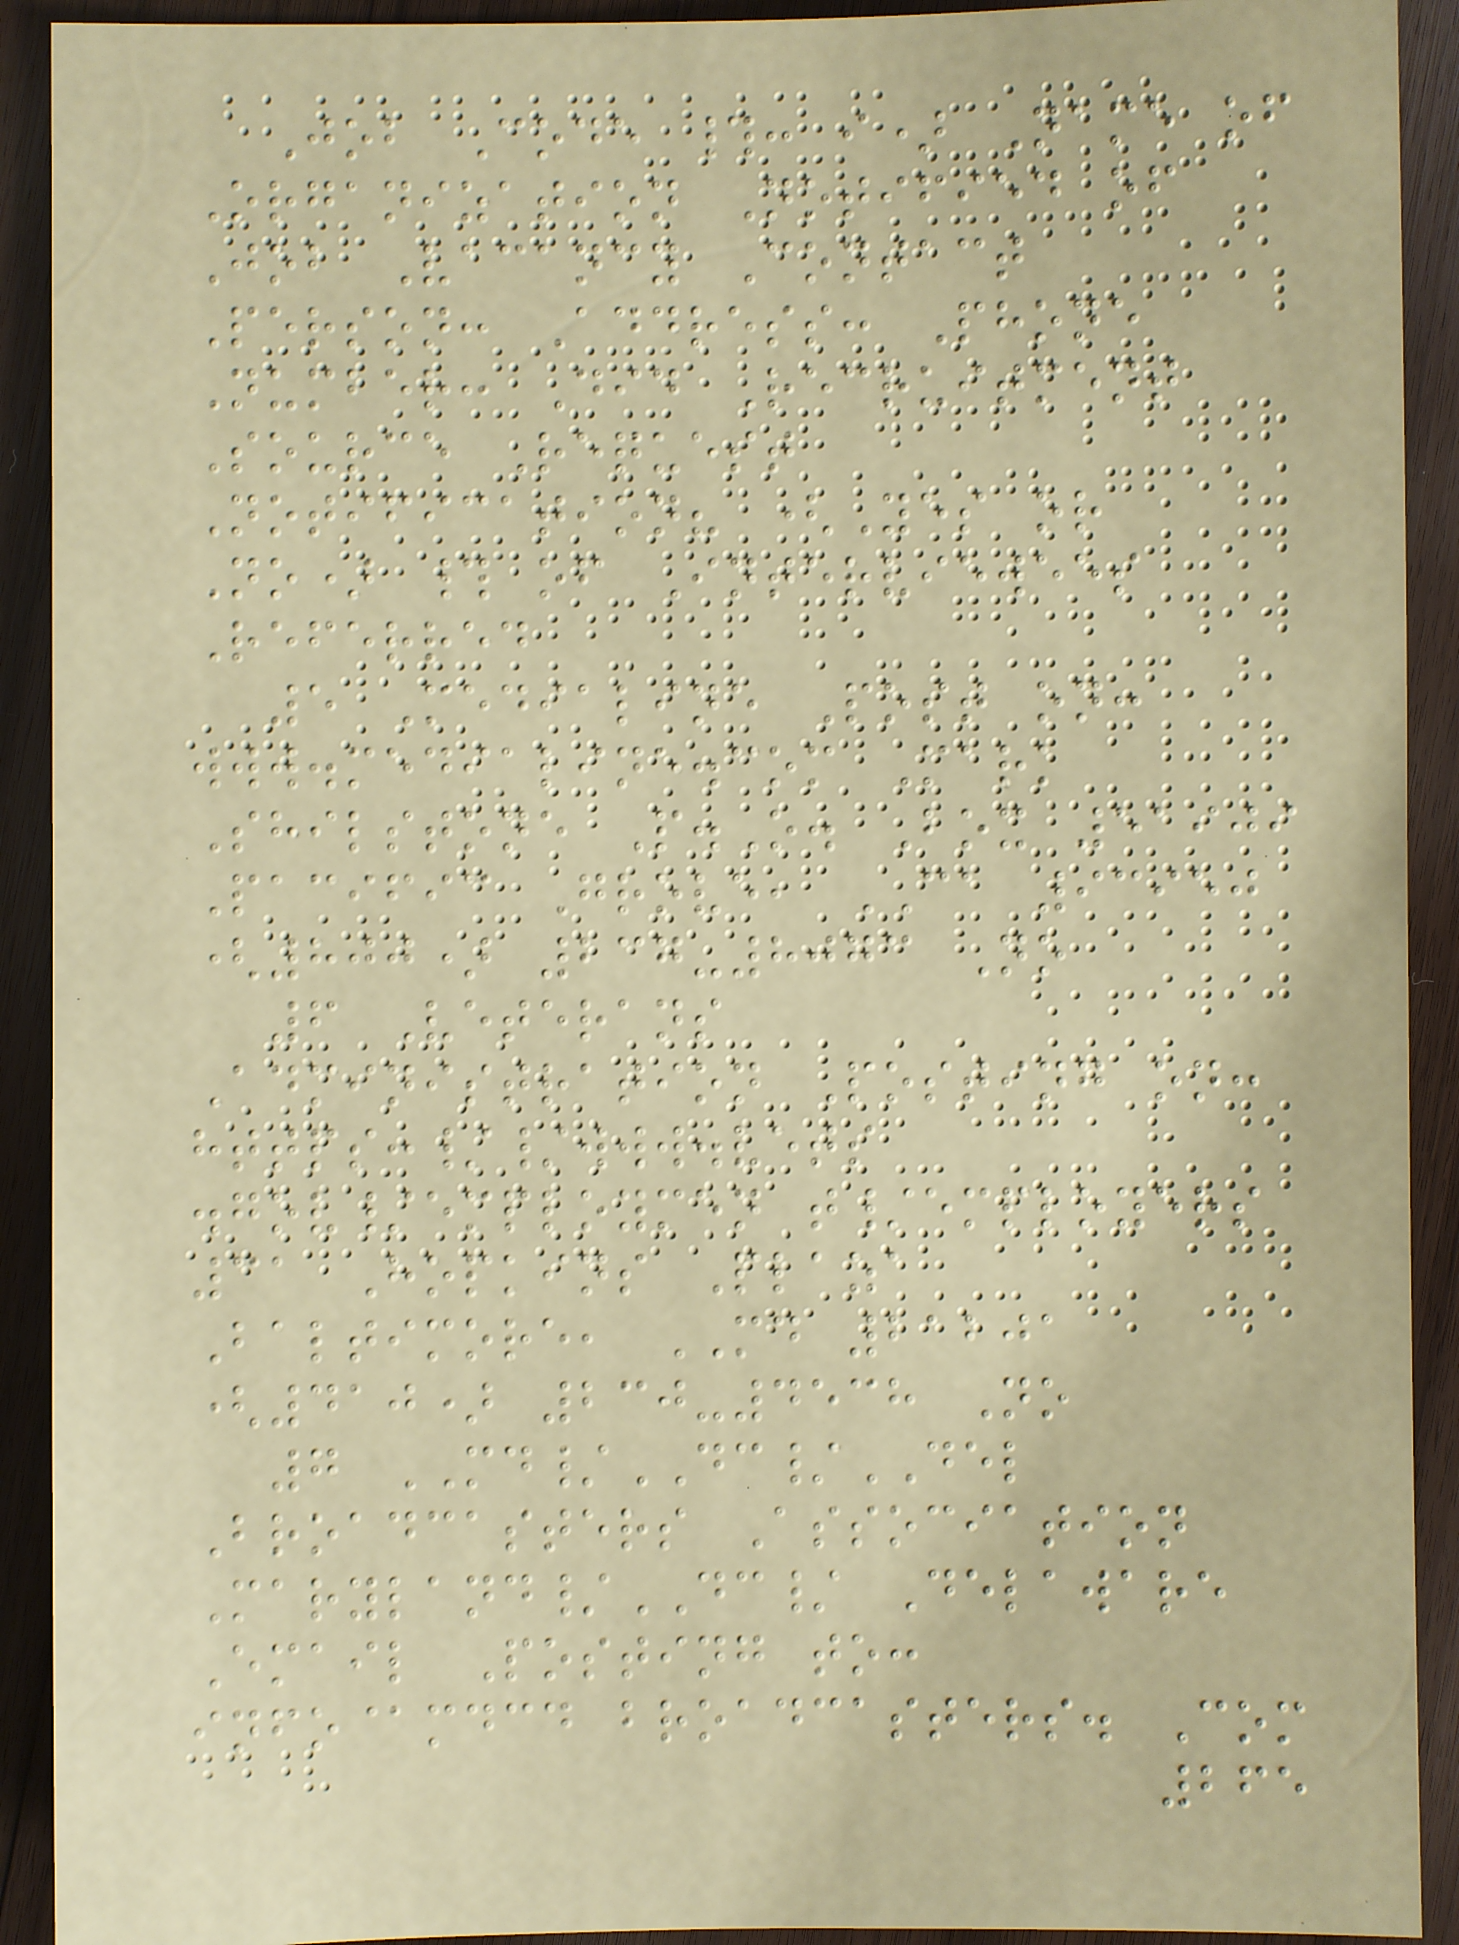Job Code #: i) Name of
Organization Notified of
Job Vacancy Contact
Person: Address: Phone
Number: Did Recruitment
Source Request
Notification? (Yes or
No) # of Interviewees
Referred
5 Medialine Post on:
www.medialine.com Mark
Shilstone P.O. Box 51909
Pacific Grove, CA 93950
(800) 237-8073 No
6 Veterans
Administration Posting on:
https://www.vets
.gov/employmen t/employers
31 Hopkins Plaza
Baltimore, MD 21201
(410) 230-4538 No
7 MD/DC/DEL
Broadcasters Association
Maryland/DC/ Delaware
Email Posting to:
info@mdcd broadcasters. Com
265
